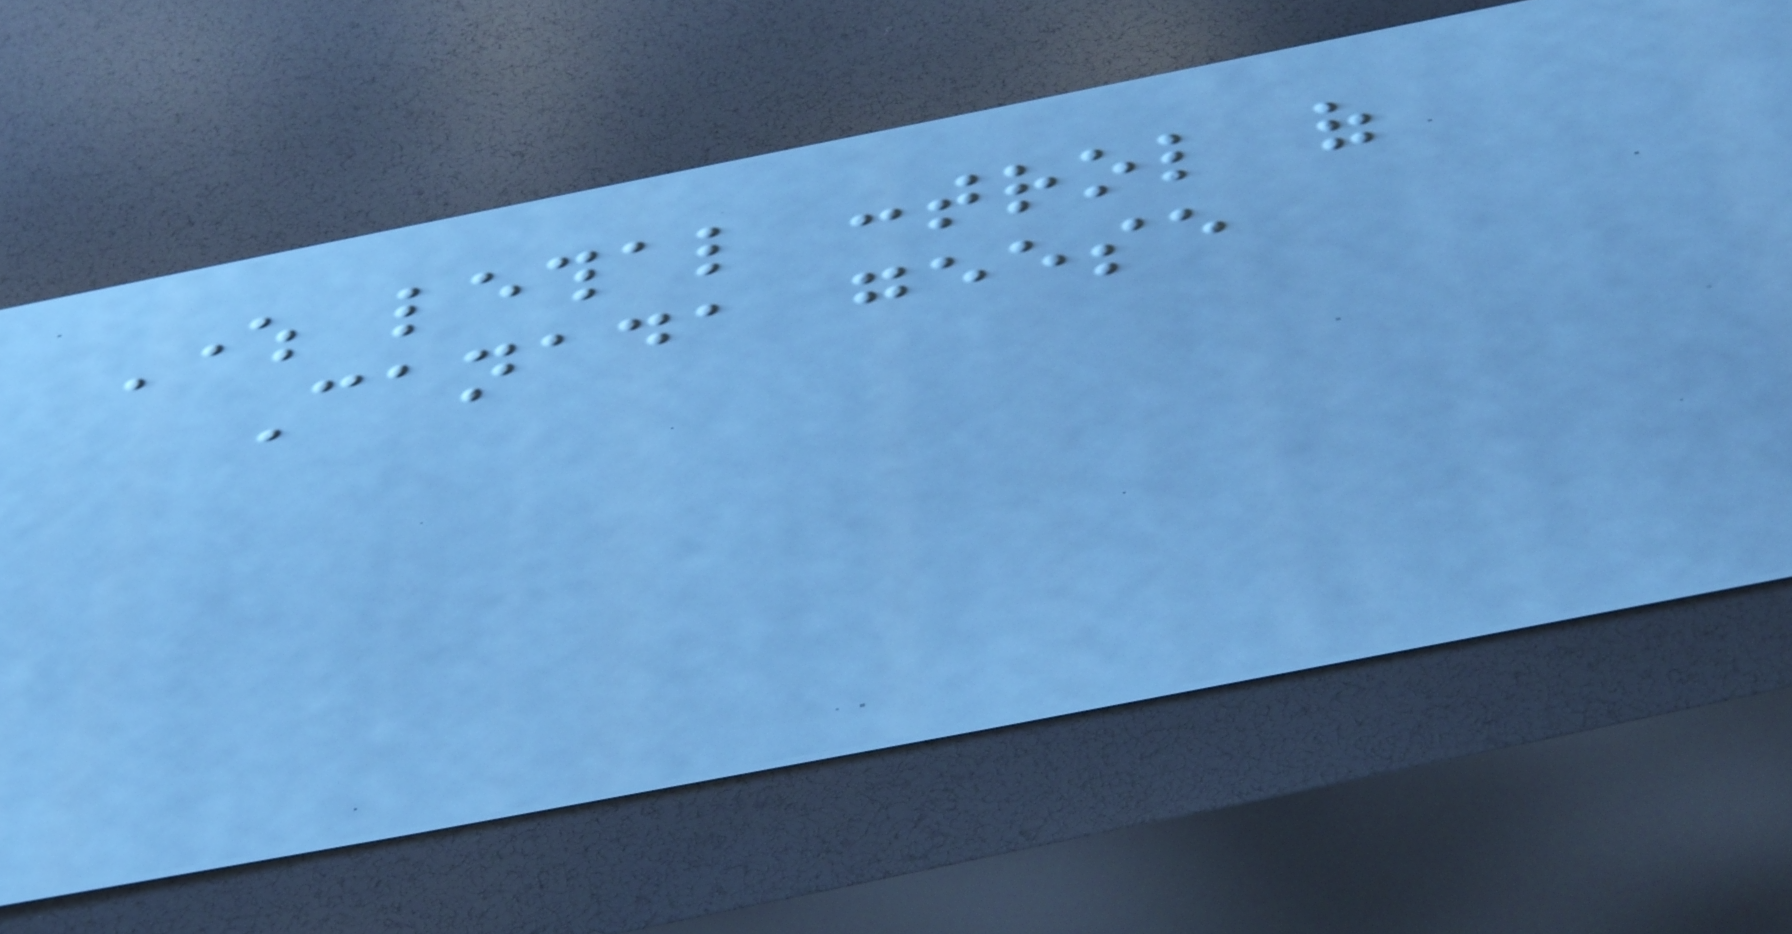Where lethal control of
Canada geese
